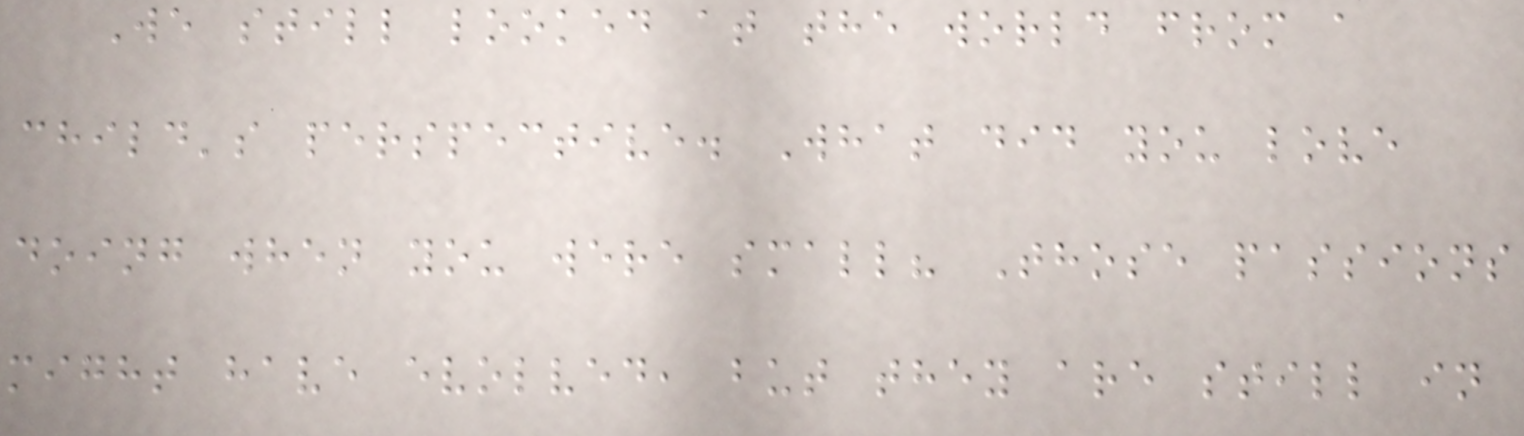We still looked at the world from a
child's perspective. What did you love
doing when you were small? Those passions
might have evolved, but they are still in
